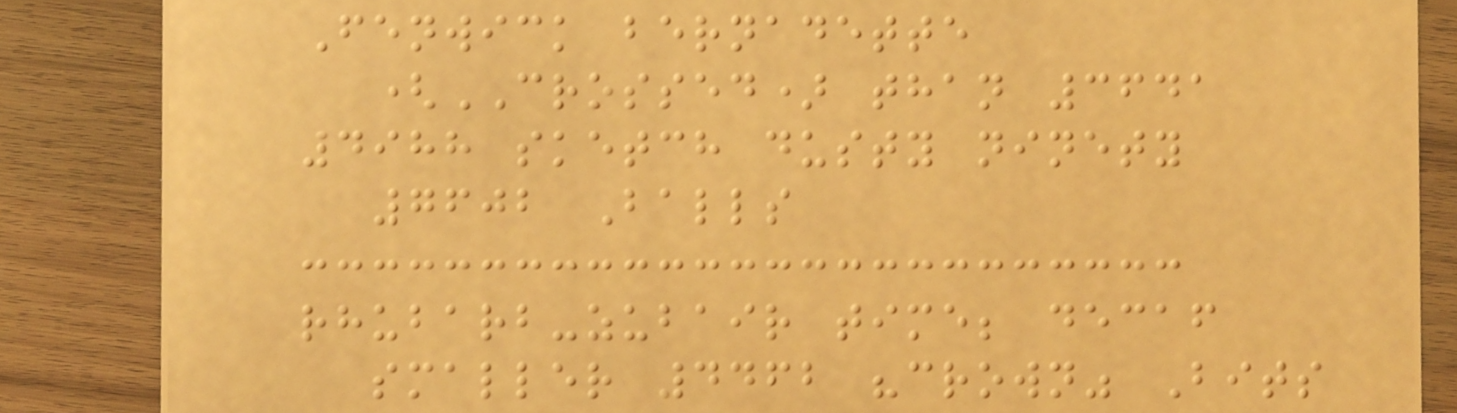Fenwick bernadette
(CROSSED) than 3641
4988 sketch dusty ninety
7602 Balls
rhubarb-zubair time; decaf
smaller 4462 "crown" Bits
